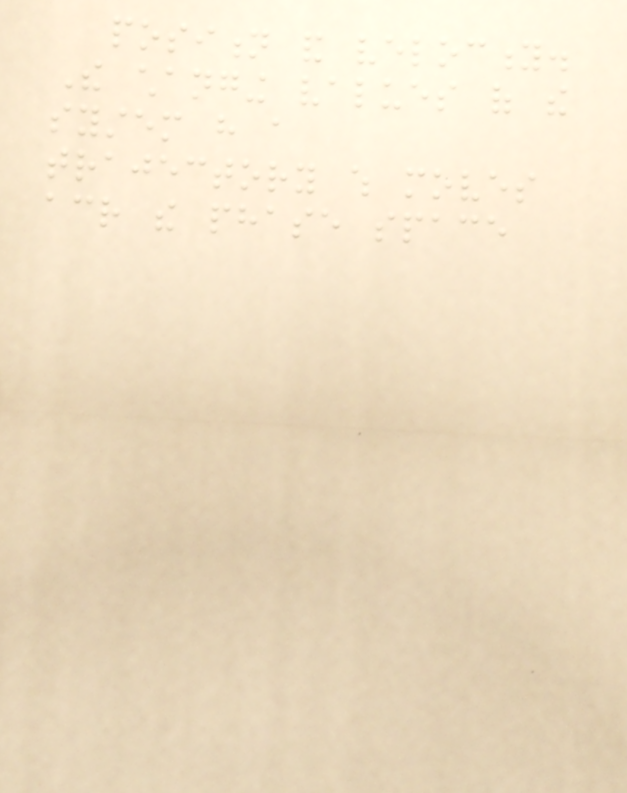position and velocity.
The changing values of the
system have a
trajectory which moves
across the phase space
